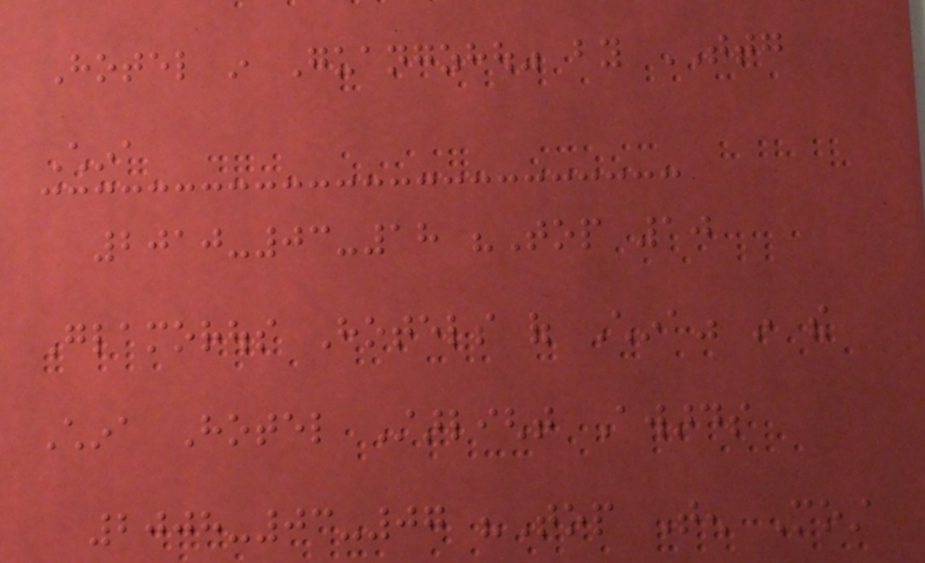Hotel in Guangzhou" by TTG
China
2010-03-18 "Top 10
Glamorous Hotels of China" in the
China Hotel Starlight Awards
2008-03-07 "Top Ten Most
